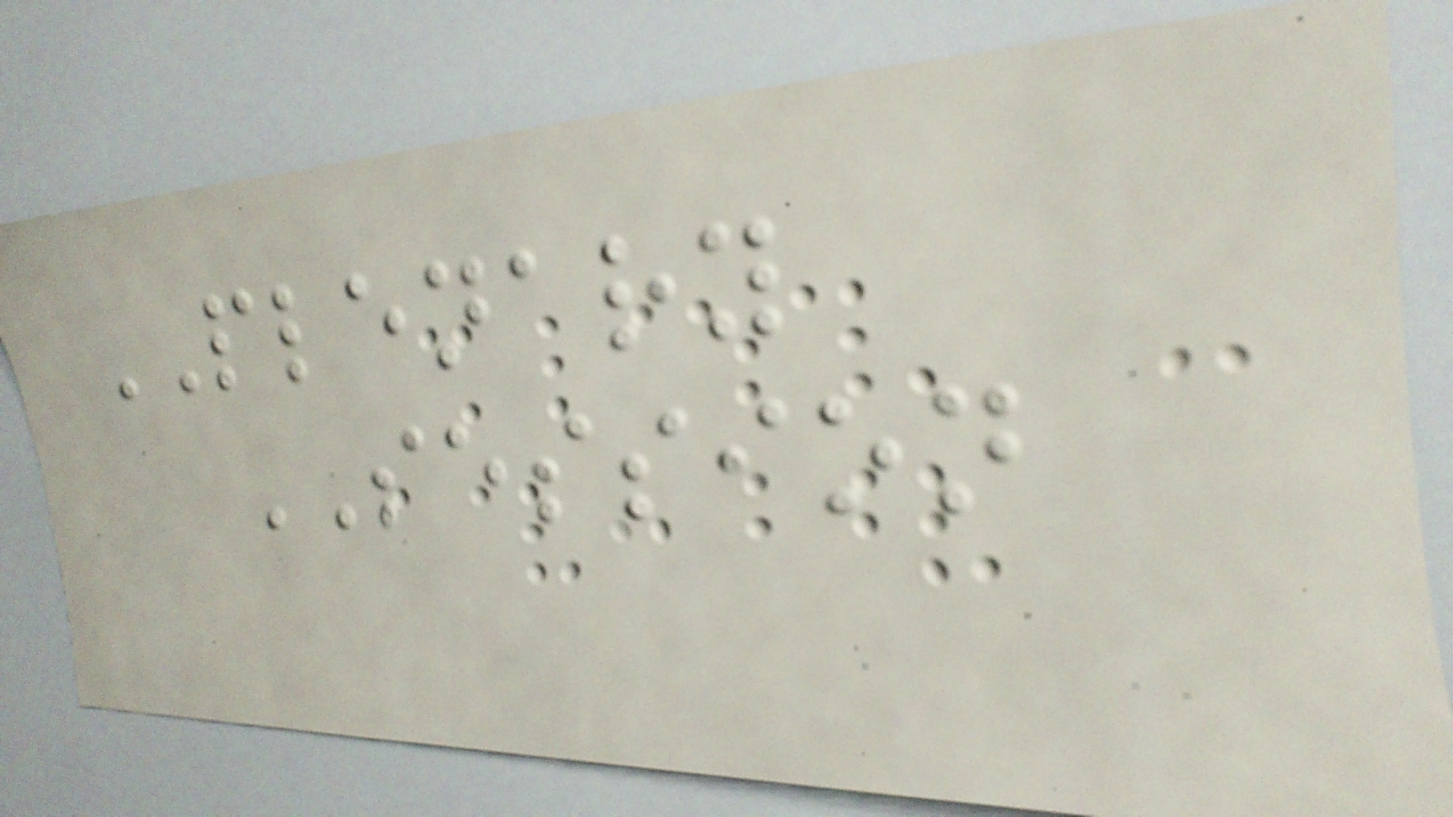PLENARY
SESSION
